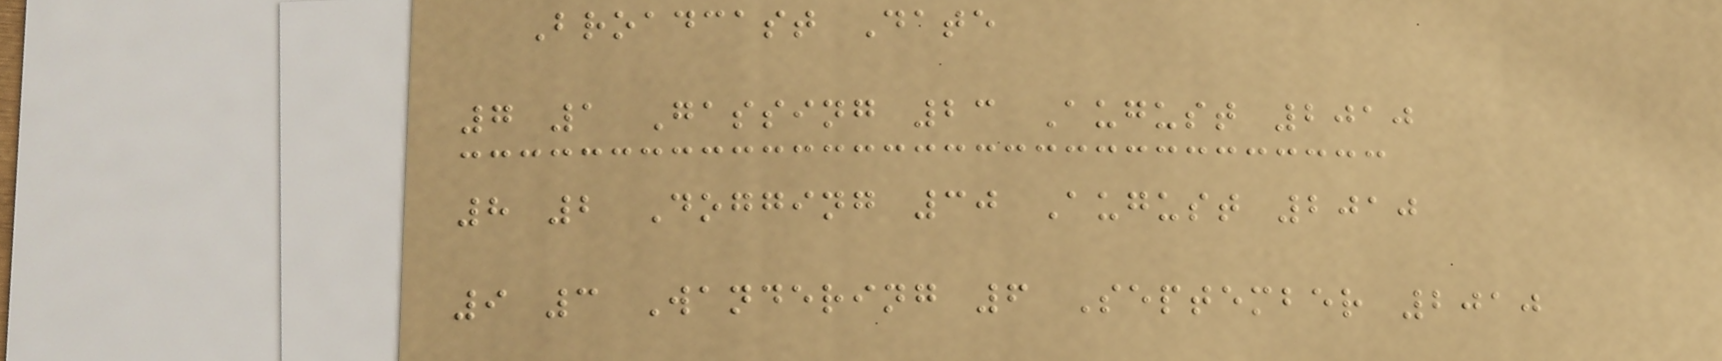Broadcast Date
7 1 Gassing 23 August 2010
8 2 Dogging 30 August 2010
9 3 Wandering 6 September 2010
